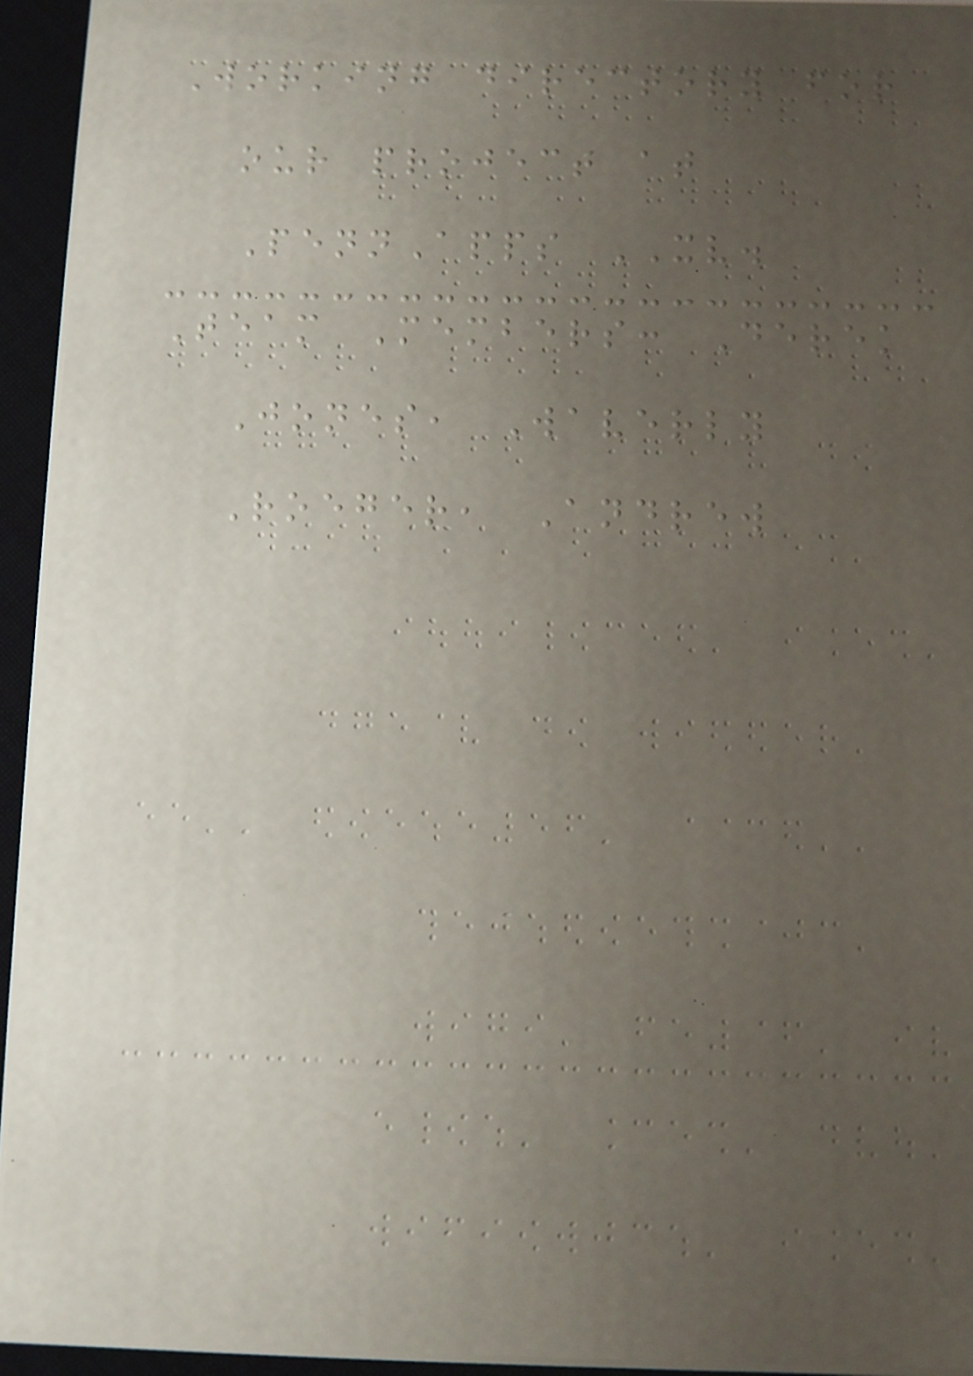Working directory for
our project at
PennApps XV.
Team Members: Derek
Jones, Waverly
Roeger, Andrew
